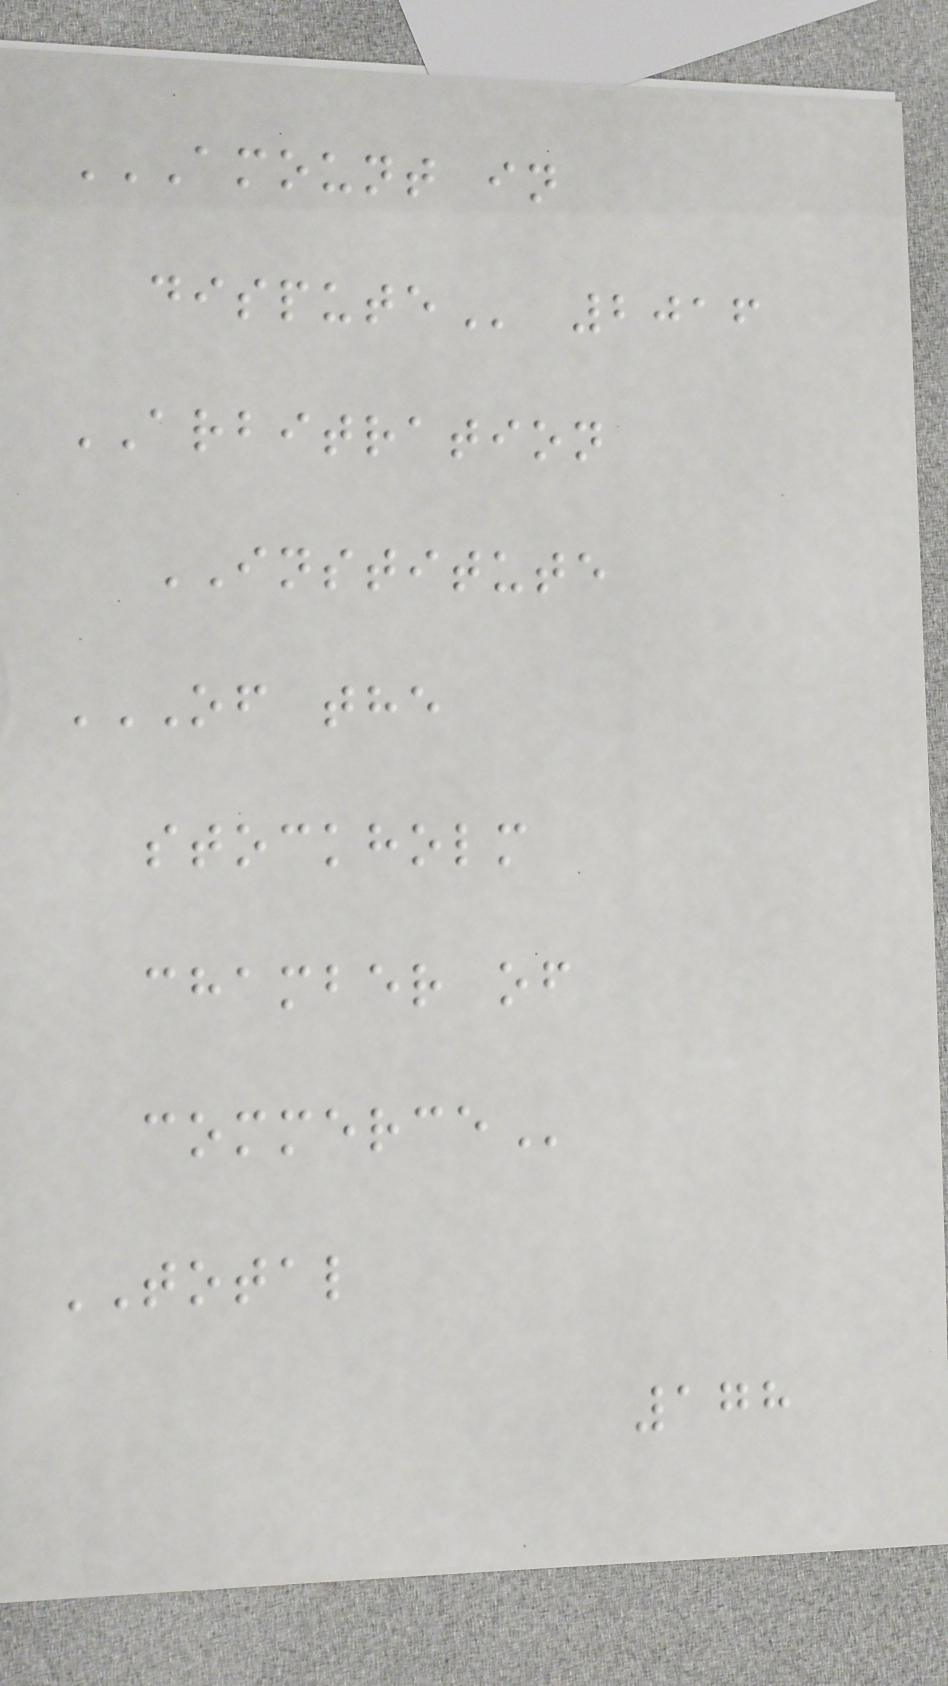AMOUNT IN
DISPUTE 2016
ARBITRATION
INSTITUTE
OF THE
STOCKHOLM
CHAMBER OF
COMMERCE
TOTAL
178
